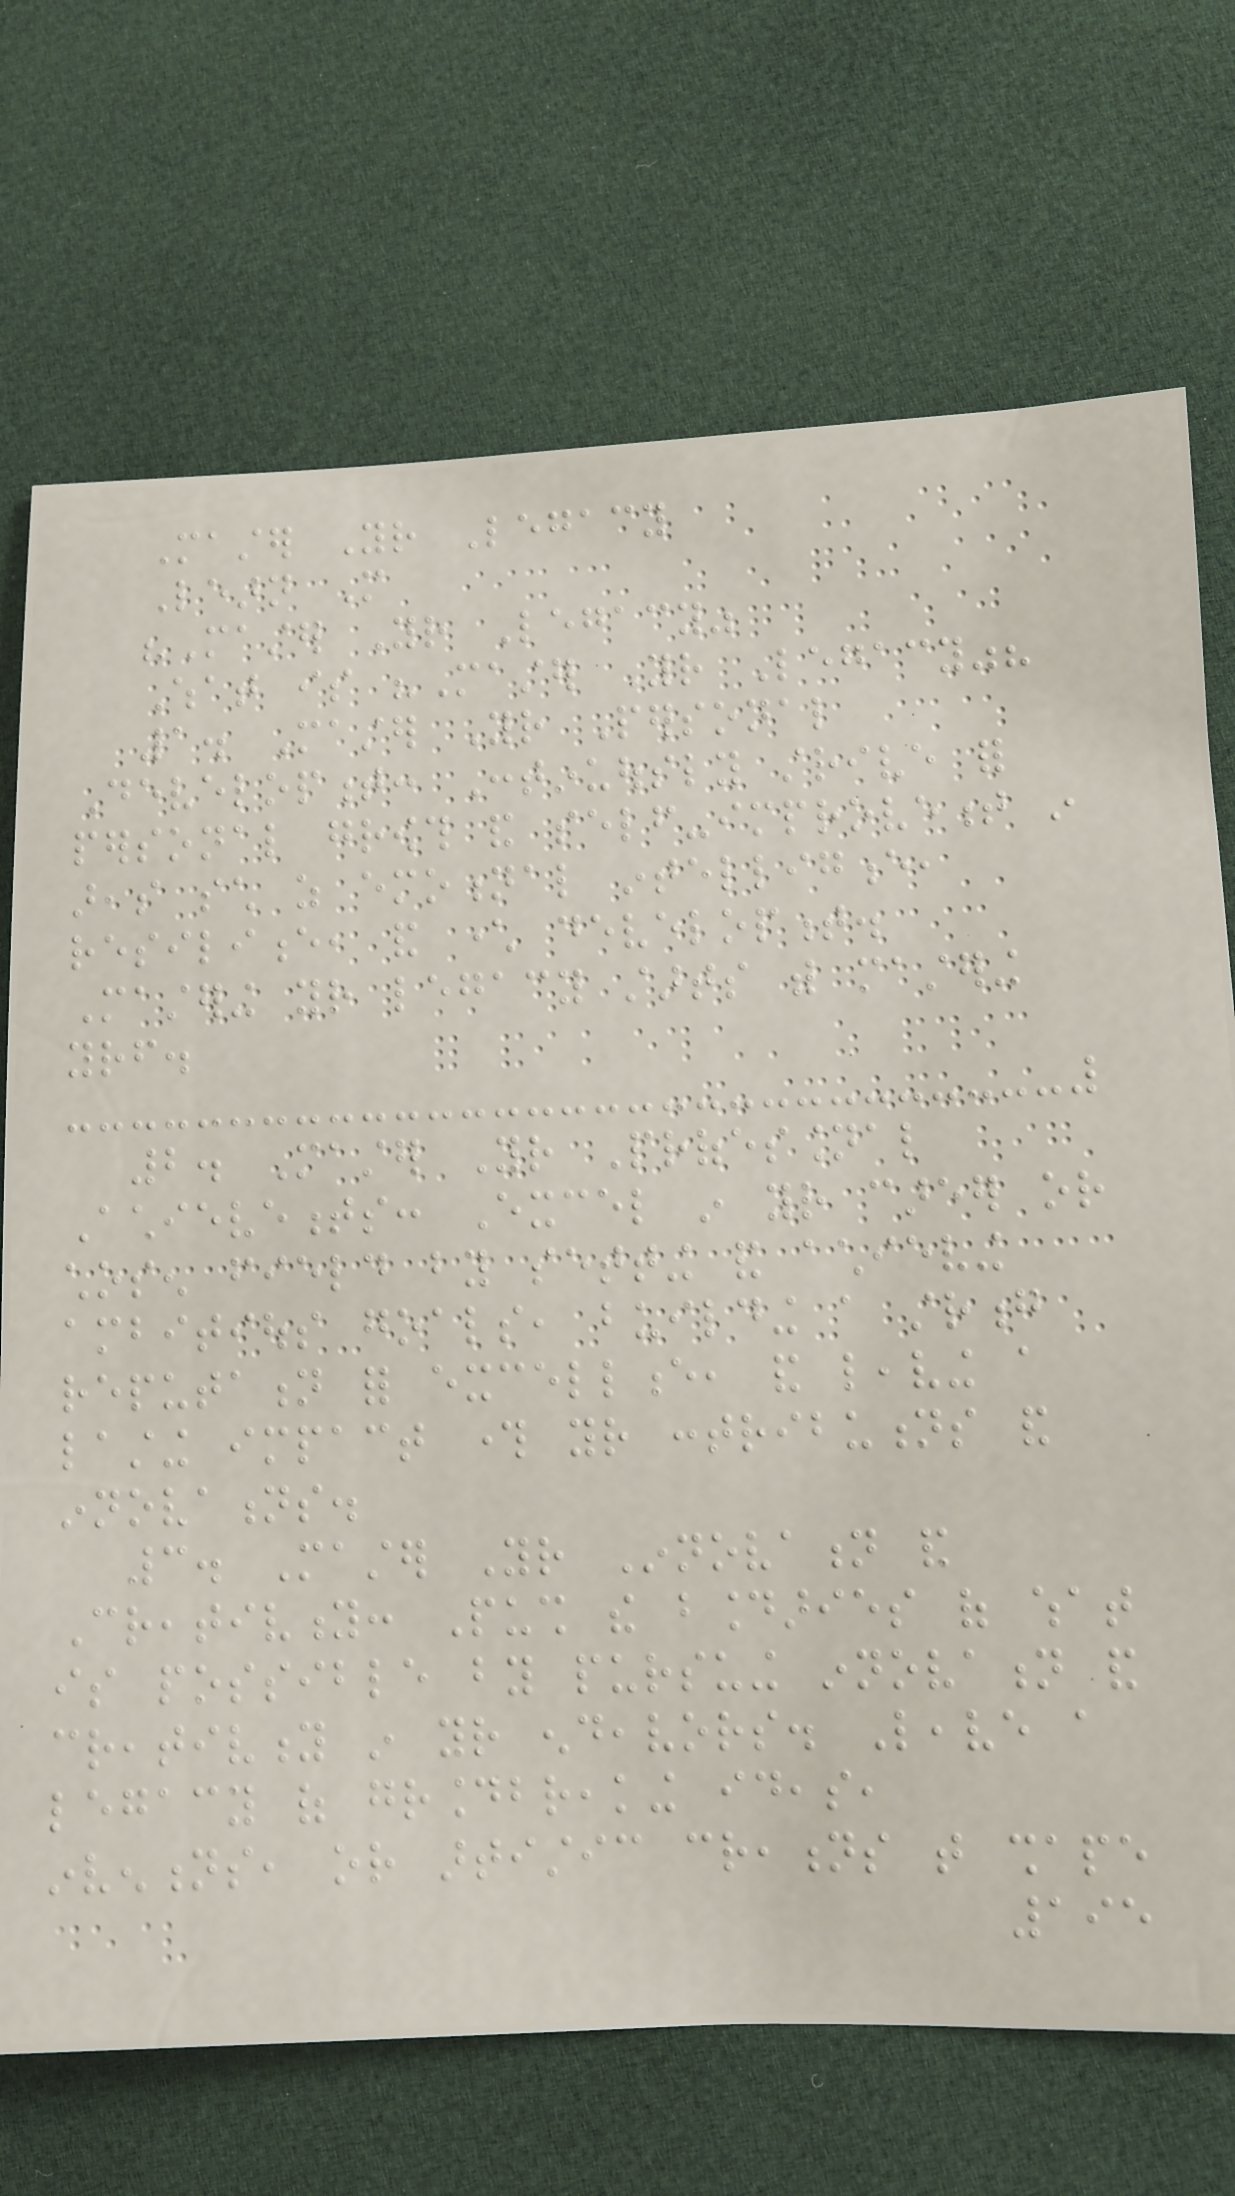Master Your Legacy
Learn More
"Master Your Legacy"
What is "Master Your Legacy"?
1. Master Your Personal
Development: Continuously strive for
personal growth and self-improvement in
areas such as emotional intelligence,
resilience, and character development.
Mastering your legacy starts with mastering
yourself.
2. Master Your Professional
Achievements: Excel in your career or
chosen field by setting and achieving
ambitious goals, building a strong
reputation for excellence, and leaving a
lasting impact through your contributions and
innovations.
3. Master Your Innovation and
Creativity: Push the boundaries of what
is possible by pursuing innovation and
creativity in your endeavors. Leave a
legacy of groundbreaking ideas,
inventions, or artistic creations that shape
195
